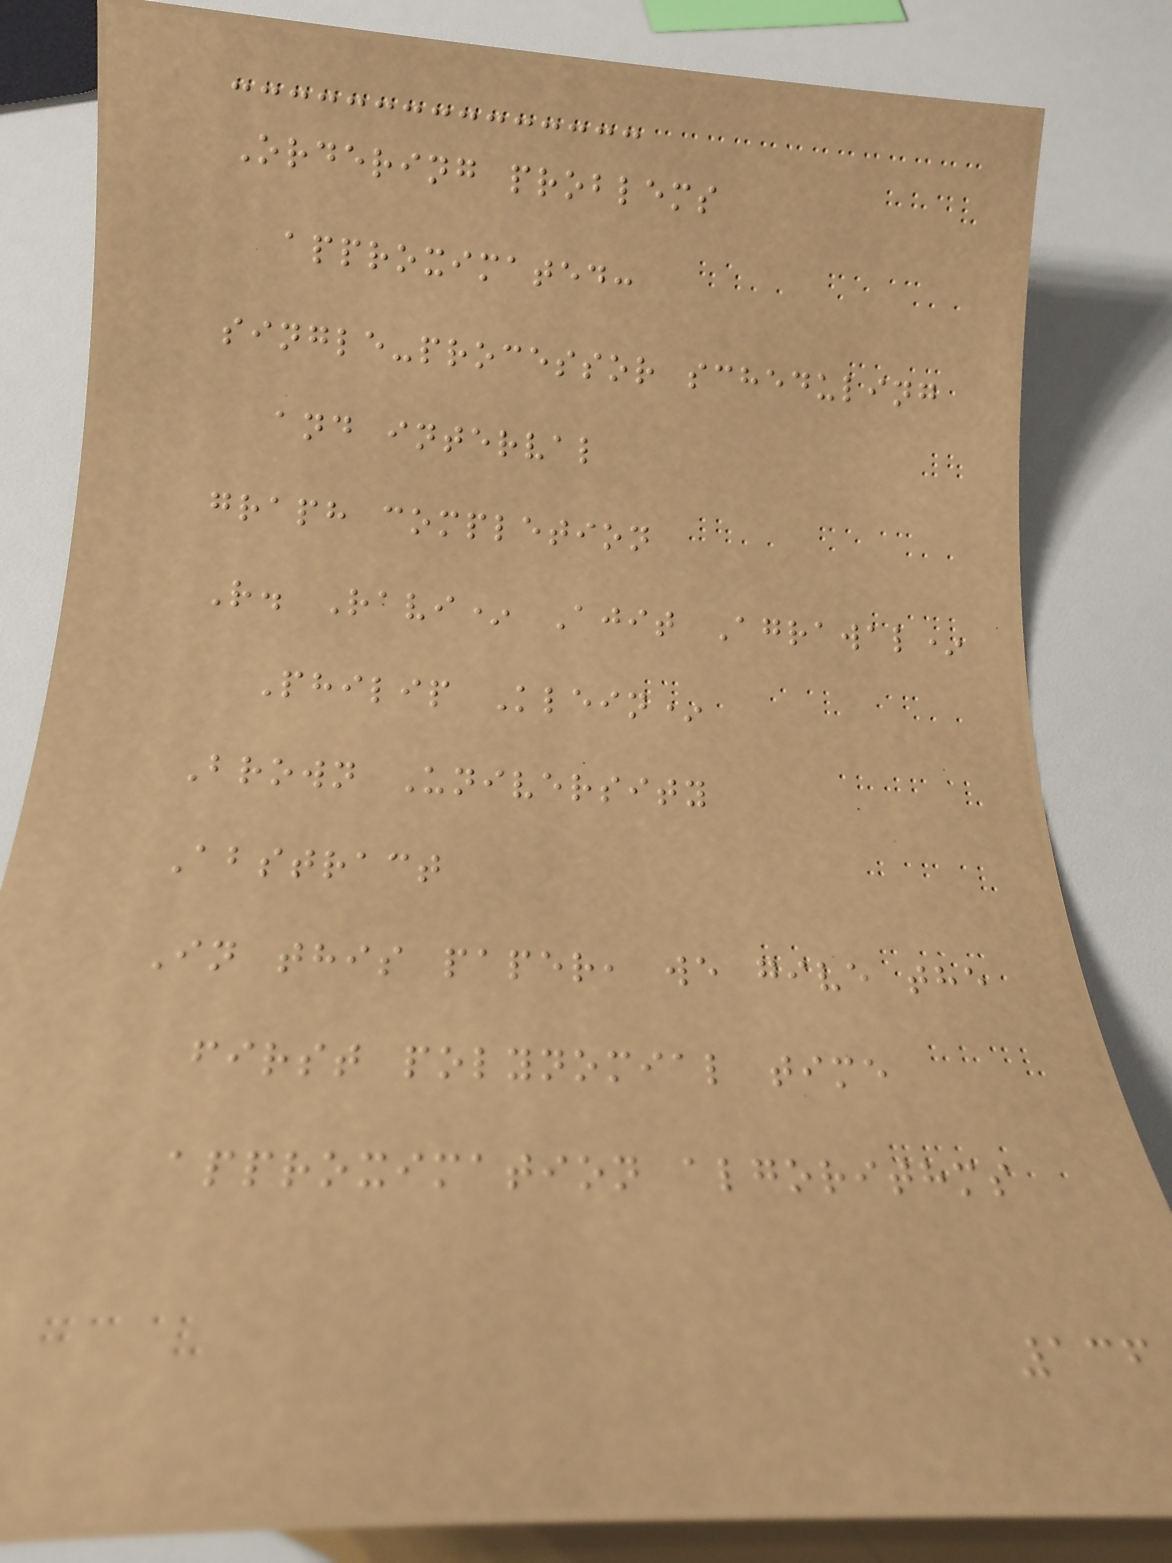Ordering problems
approximated:
single-processor scheduling
and interval
graph completion
R. Ravi* Ajit Agrawal*
Philip Klein*
Brown University
Abstract
In this paper, we give the
first polynomial time
approximation algorithms
136
